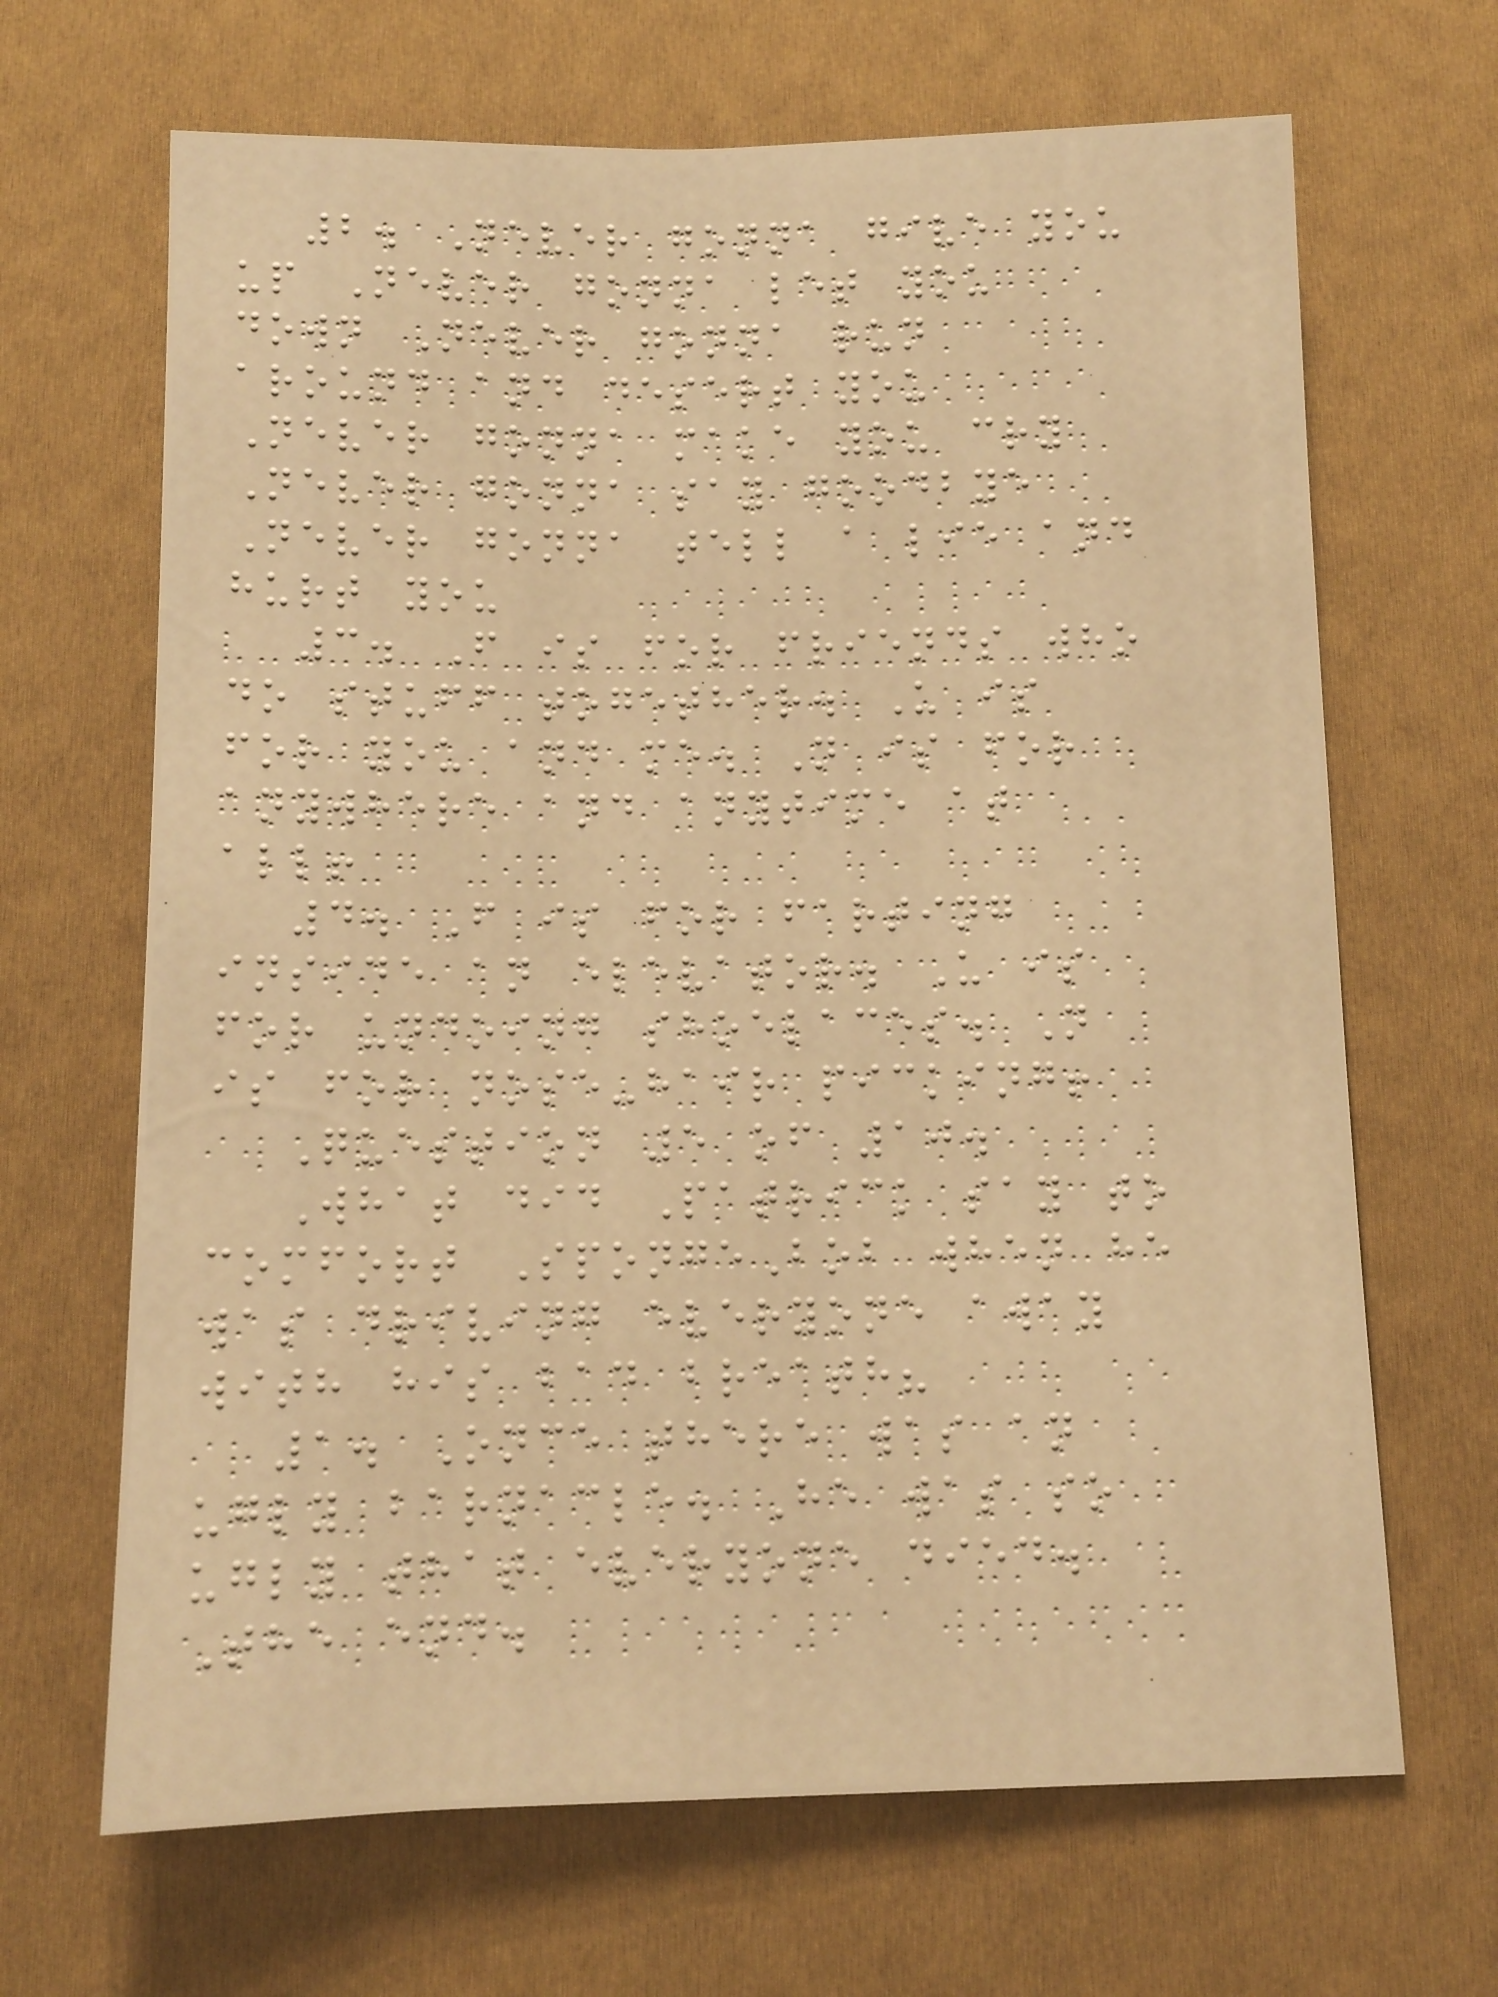2. Never gonna give you
up Never gonna let you
down Never gonna run
around and desert you
Never gonna make you cry
Never gonna say goodbye
Never gonna tell a lie and
hurt you
3. F is for friends who
do stuff together. U is
for you and me. N is for
anywhere and anytime at
all!
4. F is for farting
inside an elevator. U is
for undoing shoelaces. N
is for nose-hair picking!
Question 5 of 10.
What did Patrick say to
comfort SpongeBob when he
was driving everyone away
with his bad breath?
1. Once there was an
ugly barnacle. He was so
ugly that everyone died.
The end.
